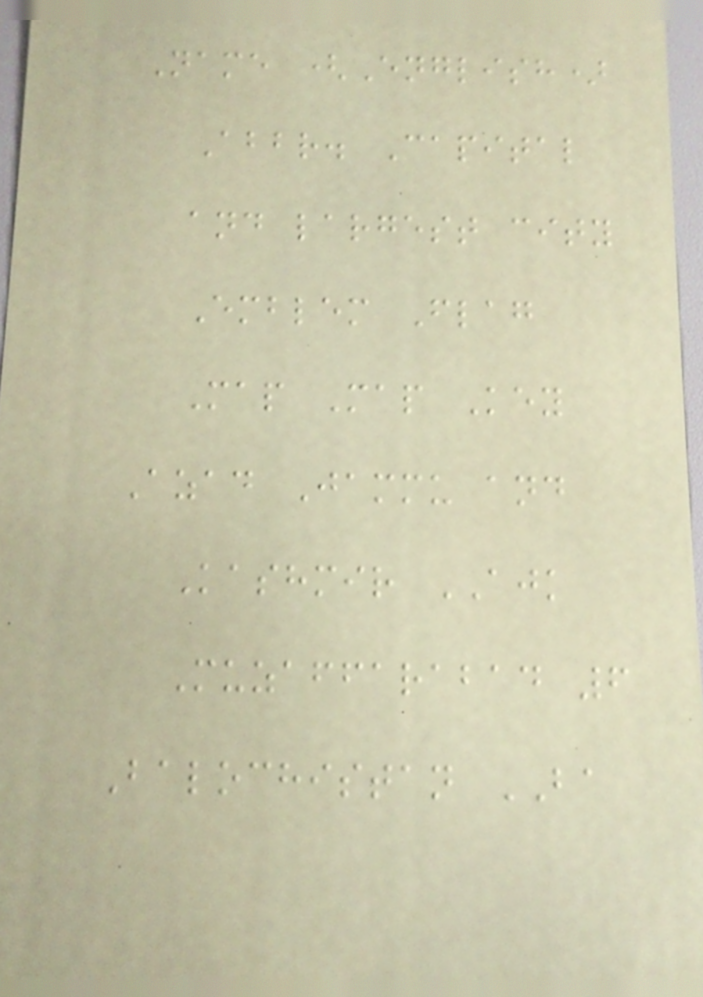Name (English)
Abbr. Capital
and largest city
Emblem Flag
Map Map Key
Azad Jammu and
Kashmir AJK
Muzaffarabad 6
Balochistan BA
